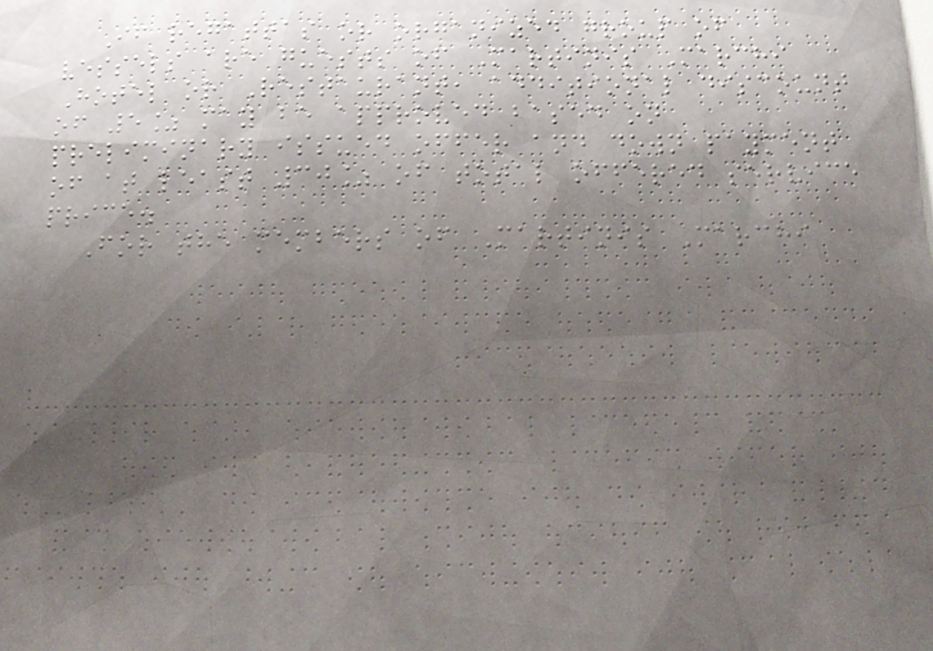If regattas or organized group of
vessels are guests of Martinis Marchi
Hotel or Restaurant, additional discount
of 5% may be approved based on
preliminary issued offer and down payment
of at least 30% of total offered service
price.
For the members of Martinis Marchi
